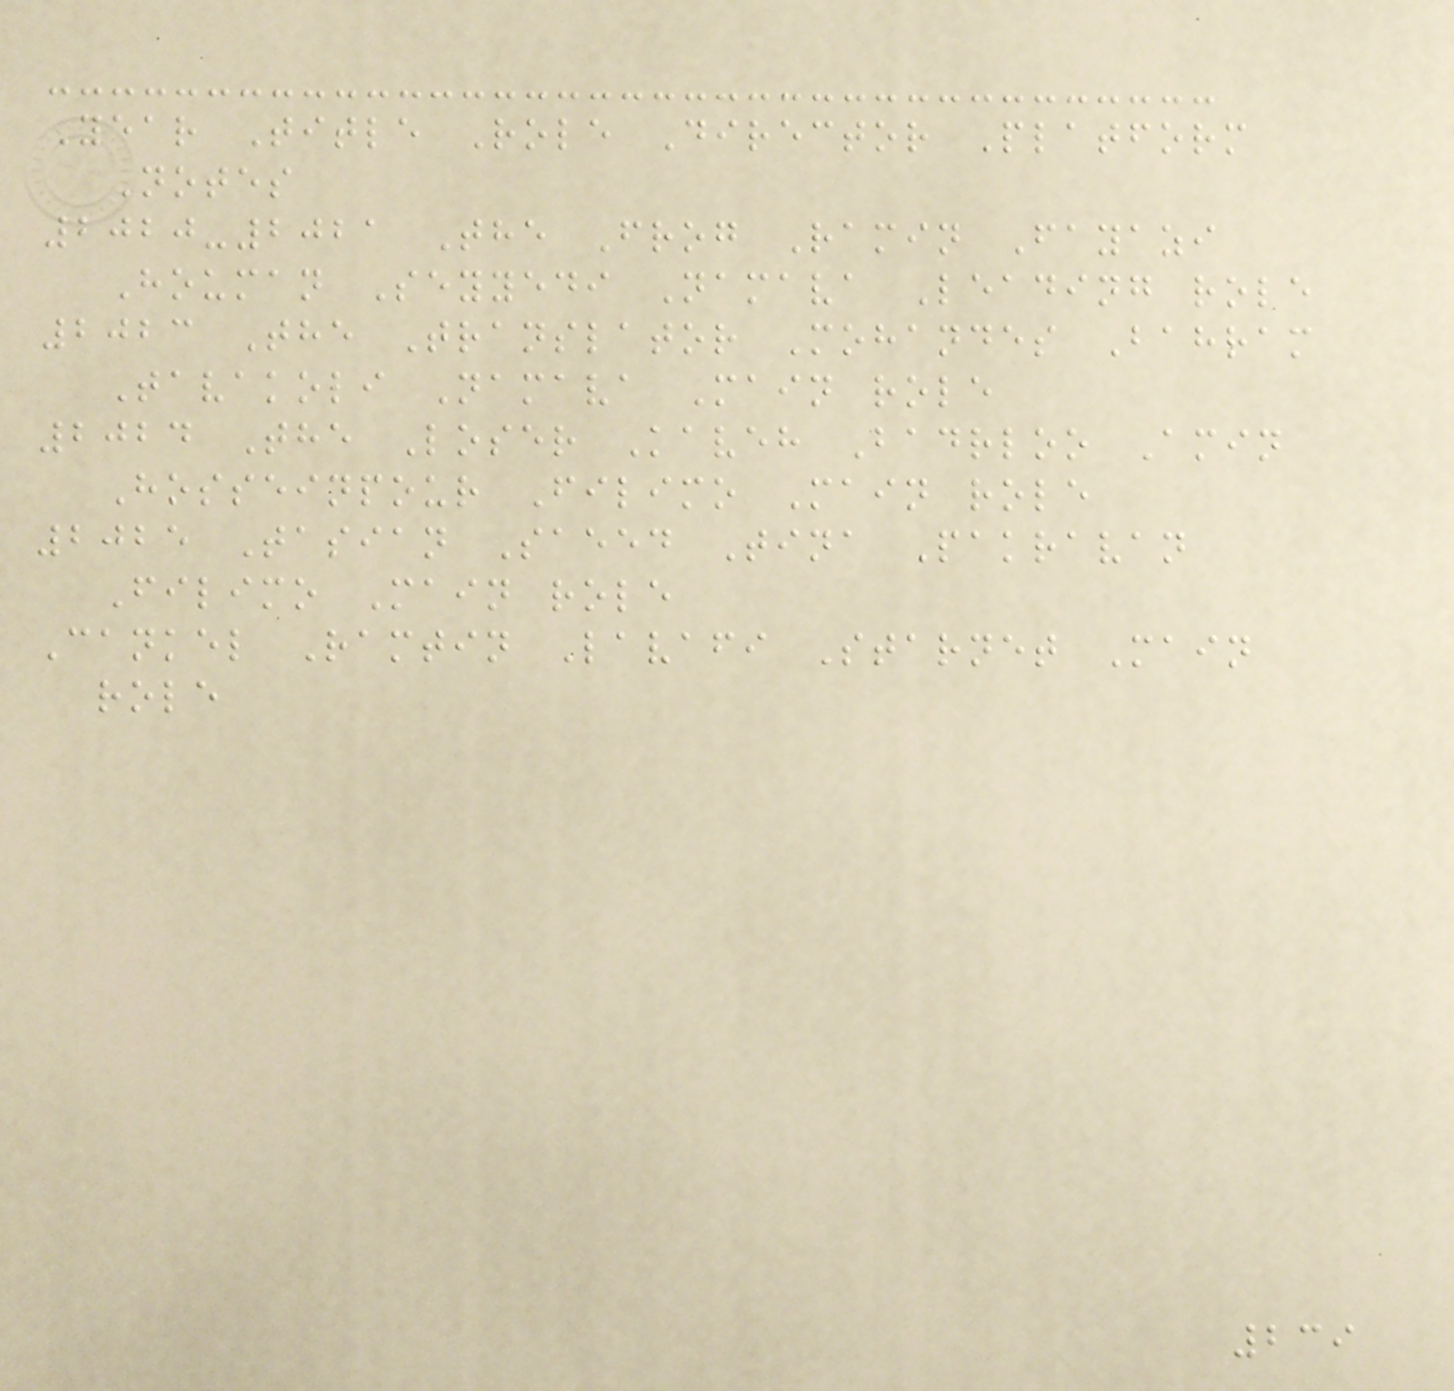Year Title Role Director Platform
Notes
2020-2021 The Frog Ramin Fayazi
Houman Seyyedi Namava Leading role
2023 The Translator Mohandes Bahram
Tavakoli Namava Main role
2024 The Loser Kaveh Badrloo Amin
Hosseinpour Filimo Main role
2025 Tasian Saeed Tina Pakravan
Filimo Main role
Cankel Ramtin Lavafi Starnet Main
role
239
